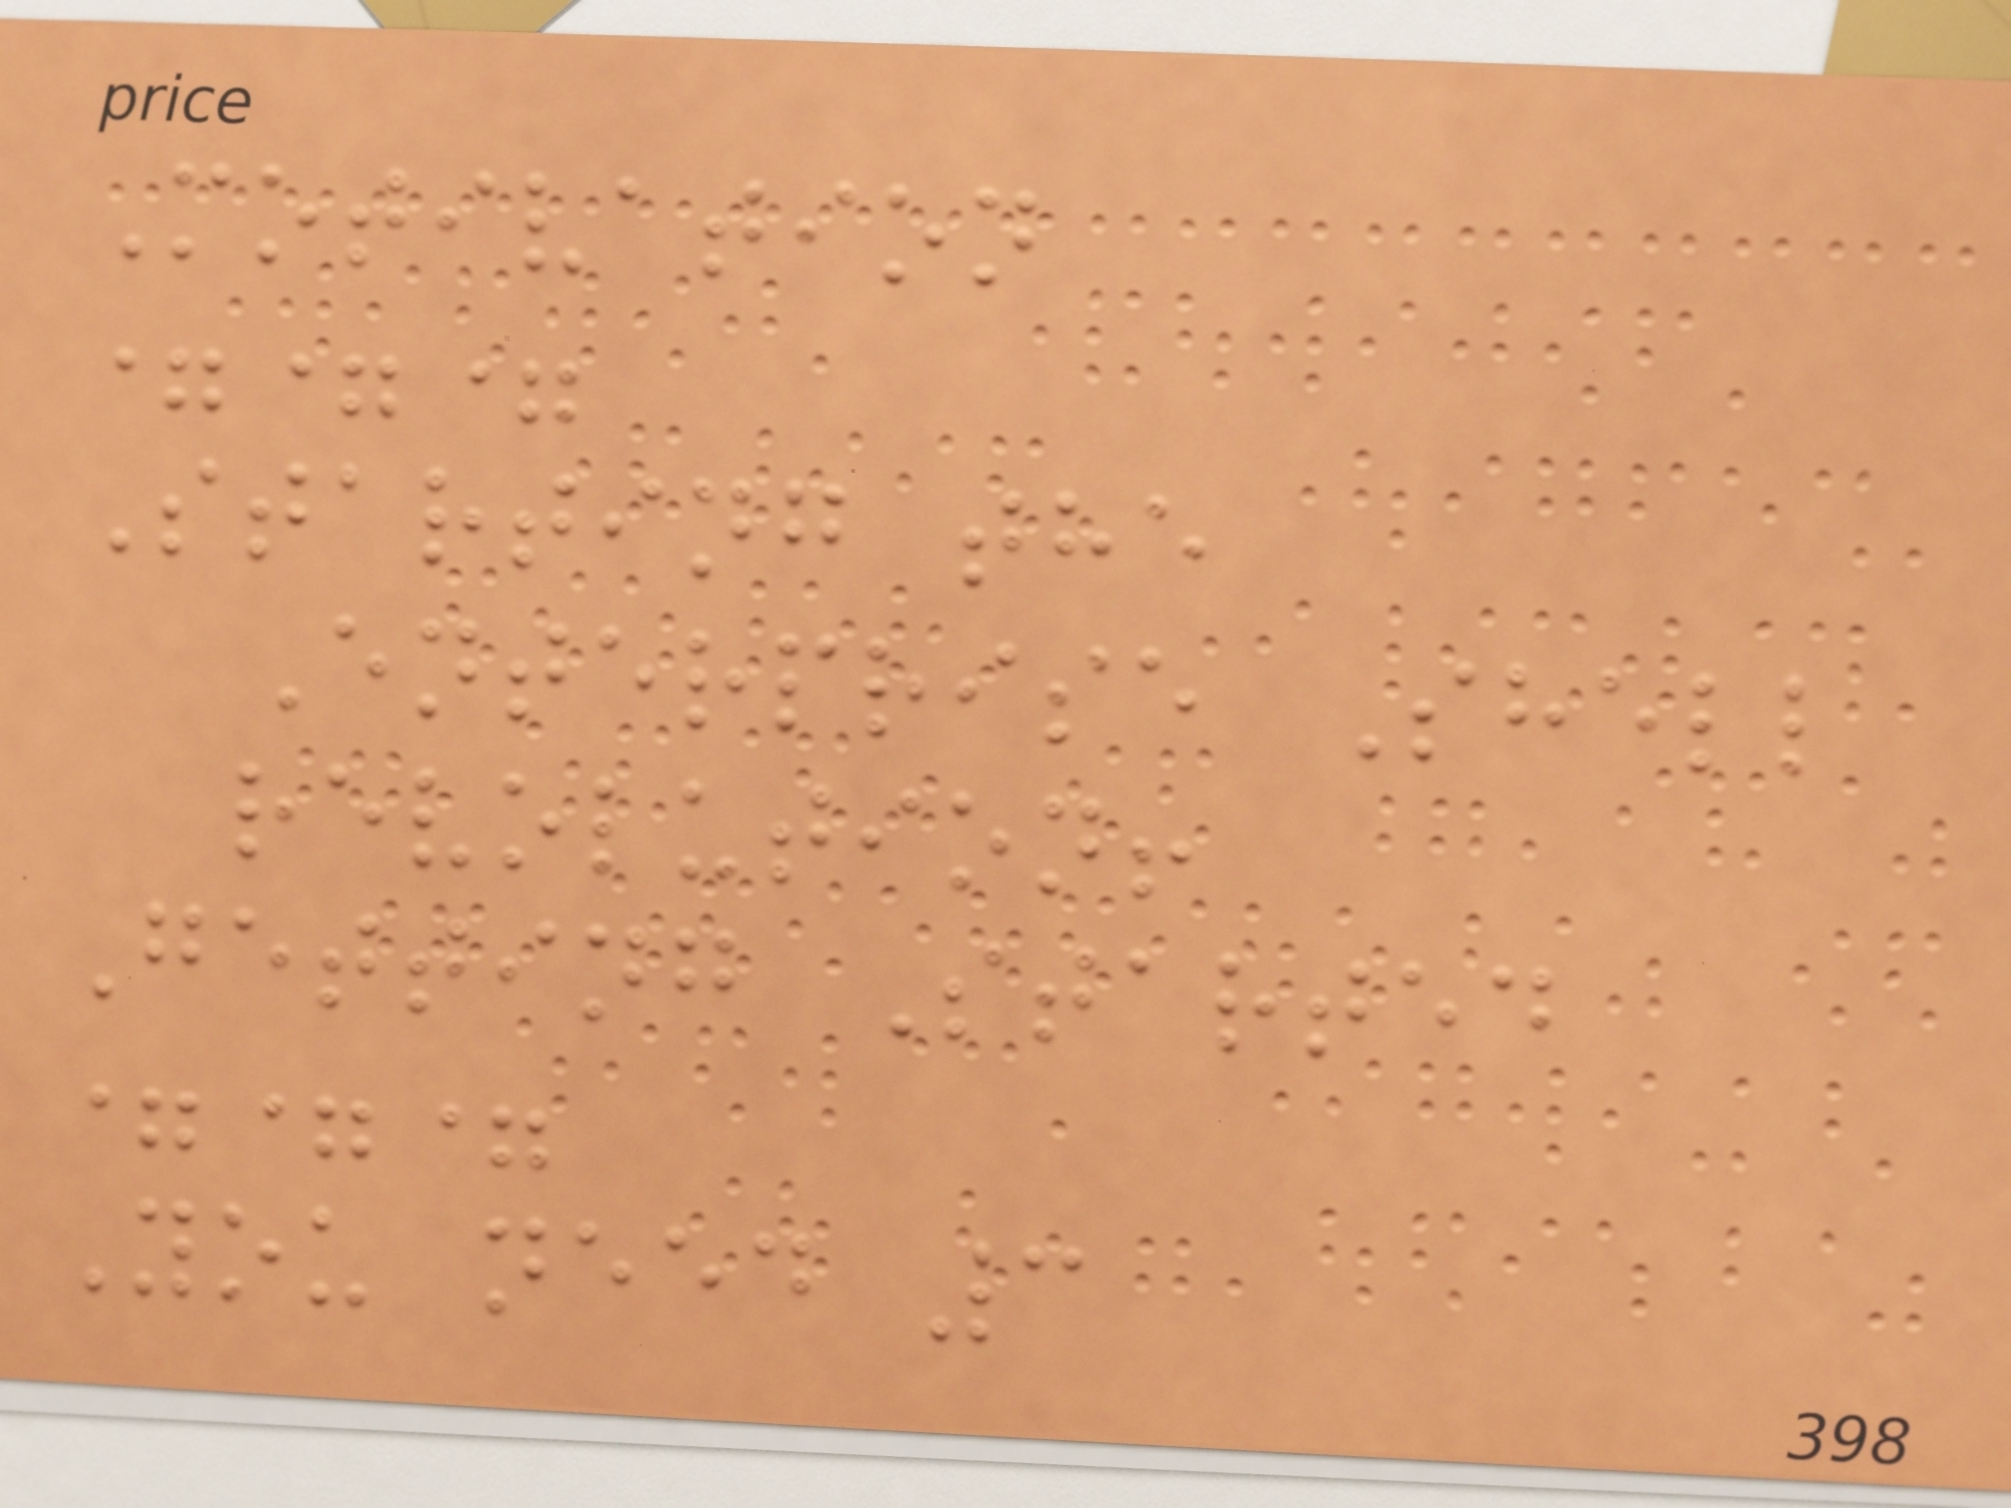Motivation
===
Starting the
Enterprise Shell
revolution!
Getting Started
===
You need 3
